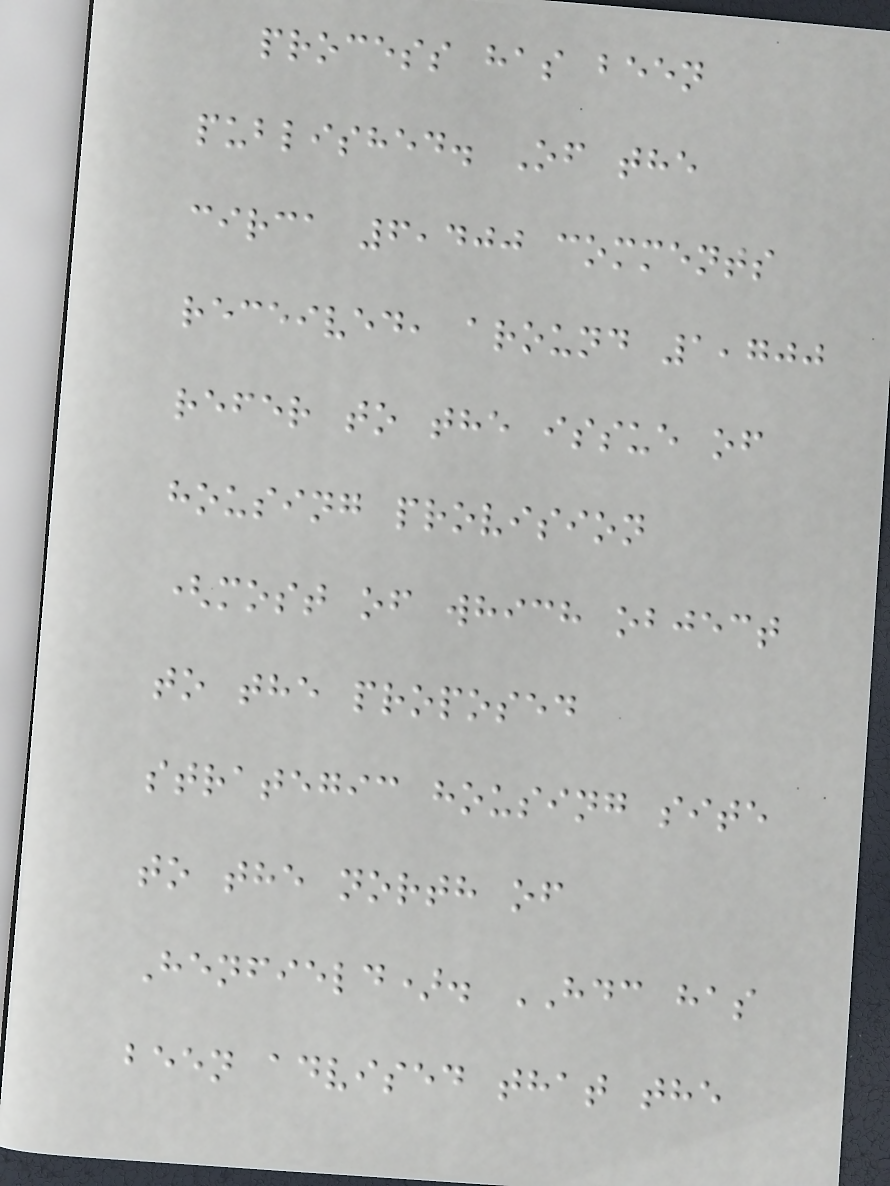process has been
published. Of the
circa 6,400 comments
received, around 1,700
refer to the issue of
housing provision
(most of which object
to the proposed
strategic housing site
to the north of
Henfield). HDC has
been advised that the
